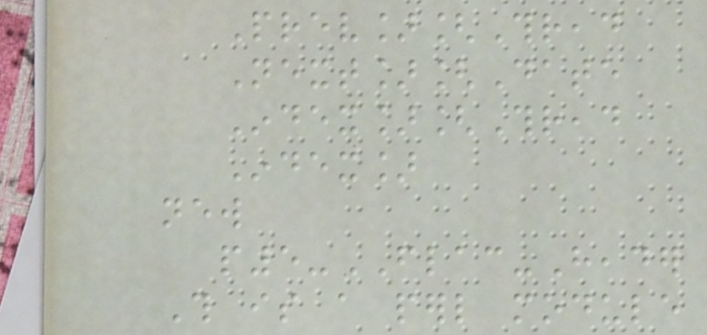Prev][Thread
Next][Date
Index][Thread
Index]
new
p5-FLAC-Header
This is a perl module
